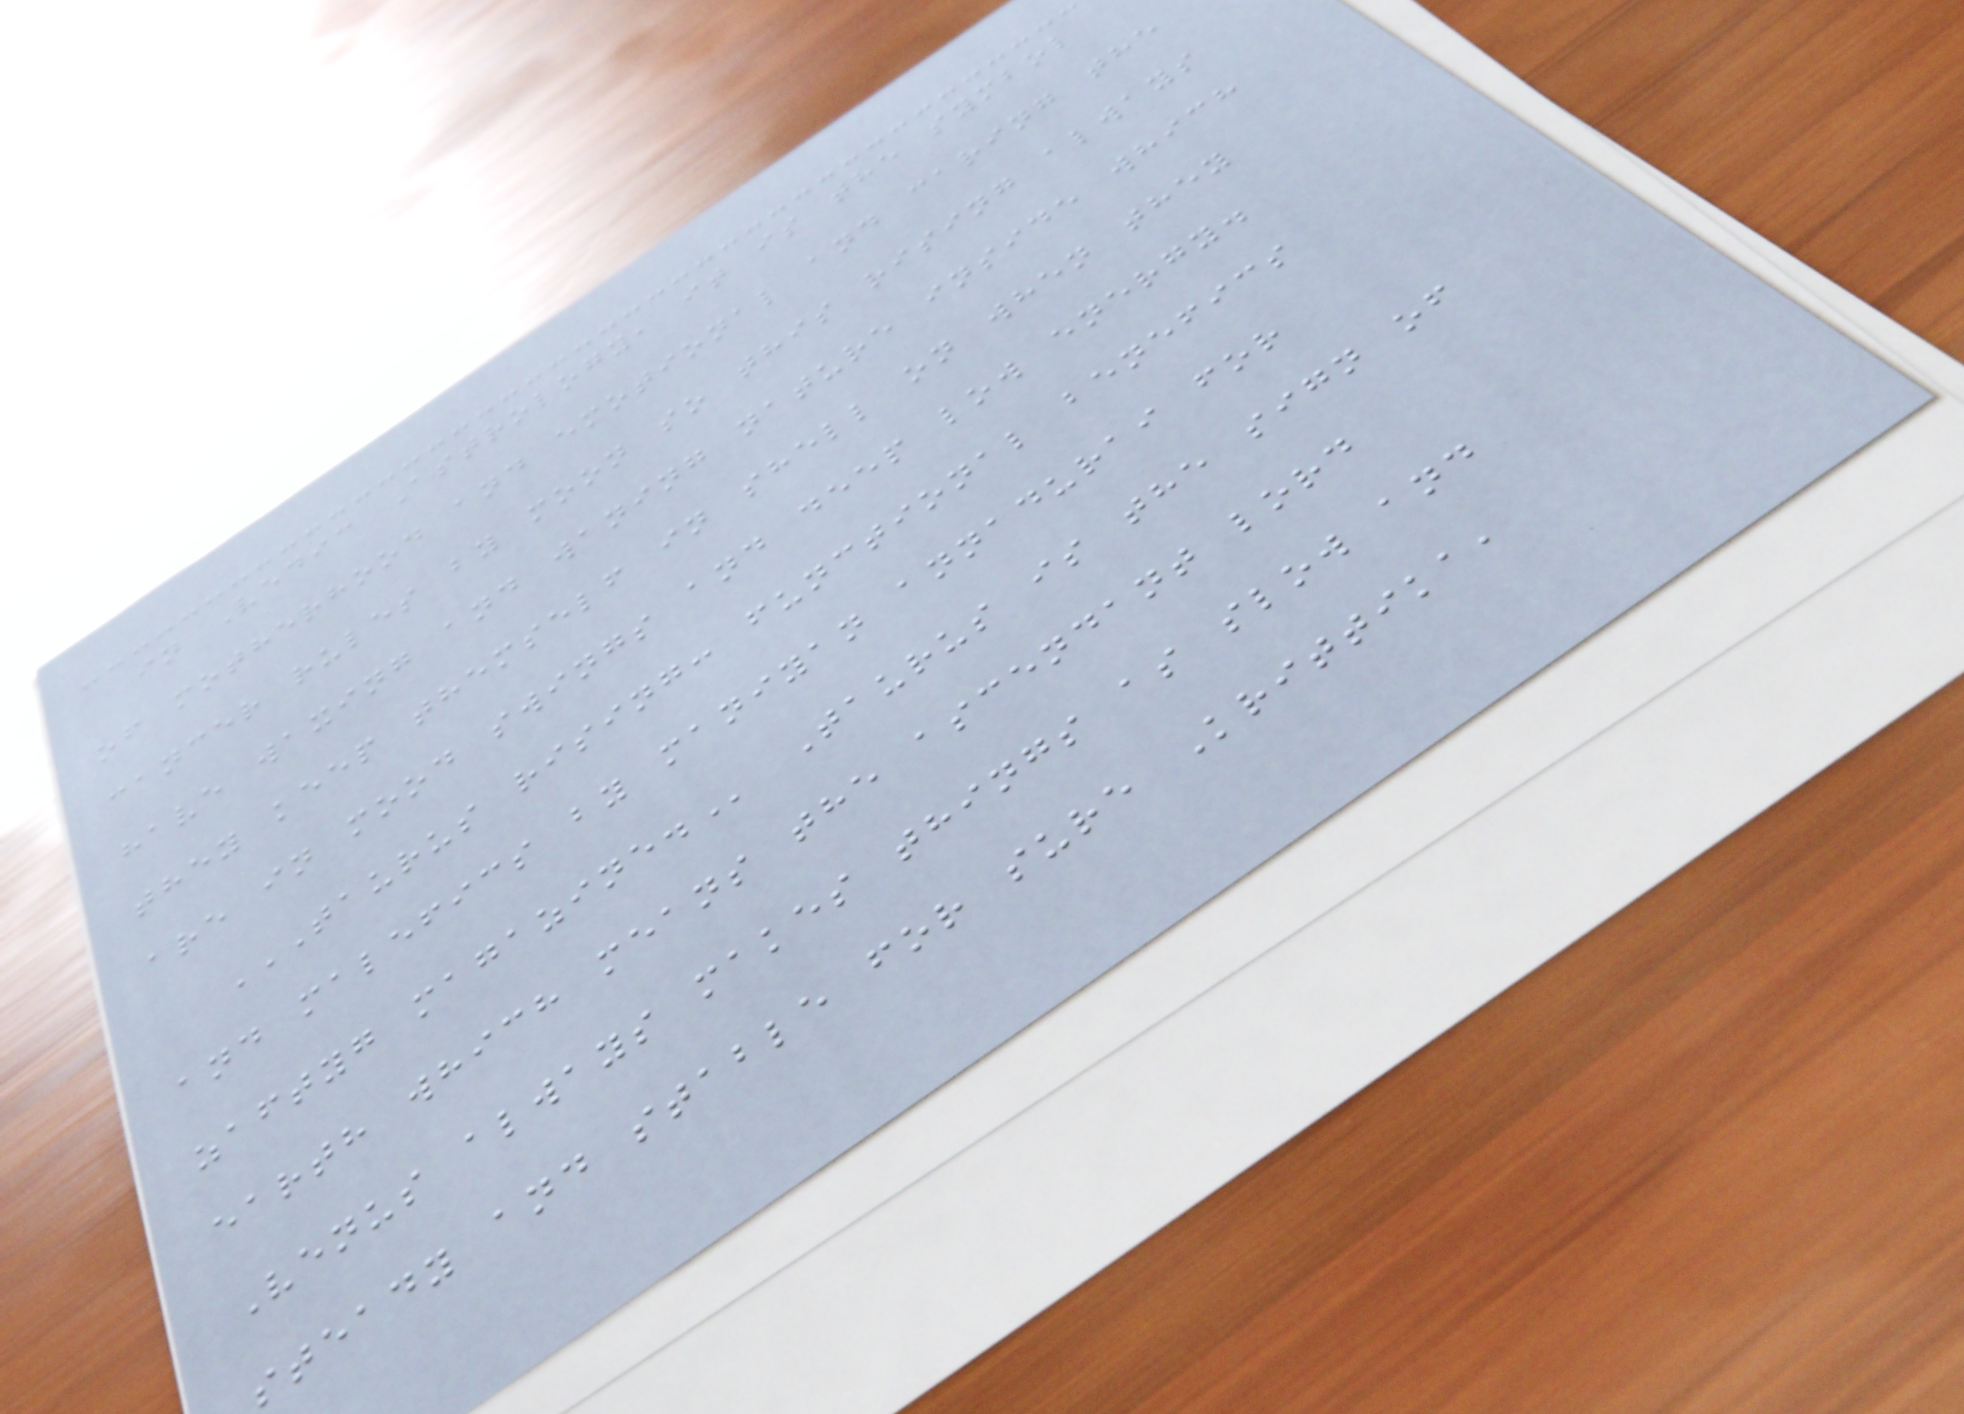in Vedic Astrology, it is the symbol
of motherhood and emotional and caring the
cancer rules by moon so this rising always
have waxing and waning nature inside which
they keep themself in shell on when they
are in mood swings and deep low energy.
TAURUS RISING: FUNCTIONAL BENEFICS
AND MALEFICS BY MANIYAN ANNADURAI FOR
ZAFTYG MAGAZINE. Taurus is the sign of
earth which means the ascendant lord
Venus always makes things as slow and
steady and stable for sure Krittika,
